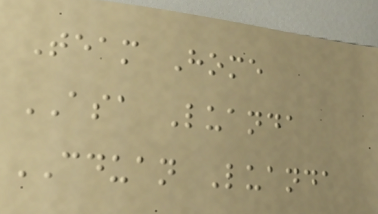Team Home
ASA Luanda
CDUAN Luanda
